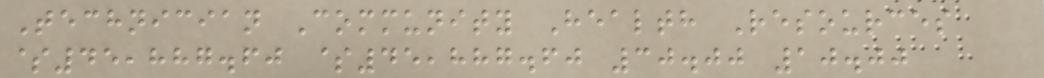Technician Community Health Resources
$45,887.60 $45,887.60 30.00 10.00
